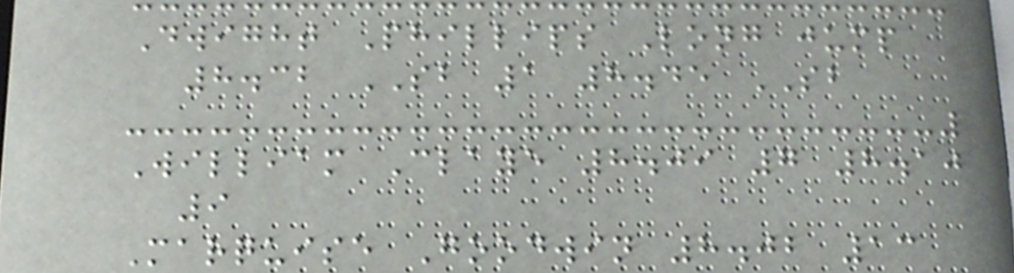Dwight Phillips Long jump
8.32 SB 1 8.45 SB
William Claye 8.09 7 8.10
9
Marquise Goodwin 8.02 13
